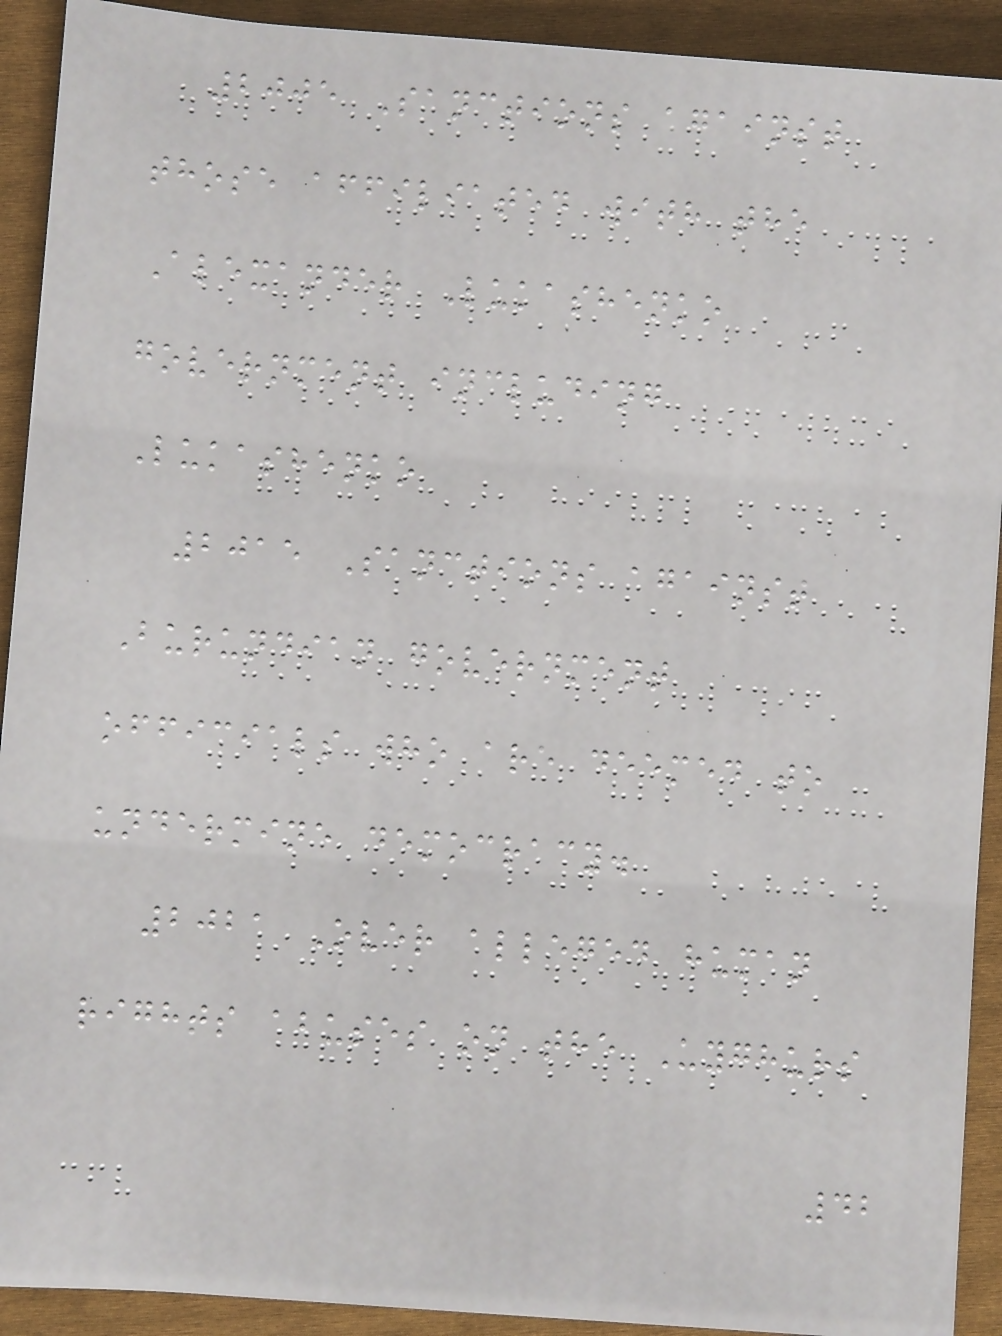2005 Sanctions against
those affiliated with the
Alexander Lukashenko
government including
Lukashenko
2015 Sanctions against
Burundian government
officials who are deemed to
undermine democracy.
2021 Over alleged human
rights abuses on the Uyghurs
42
